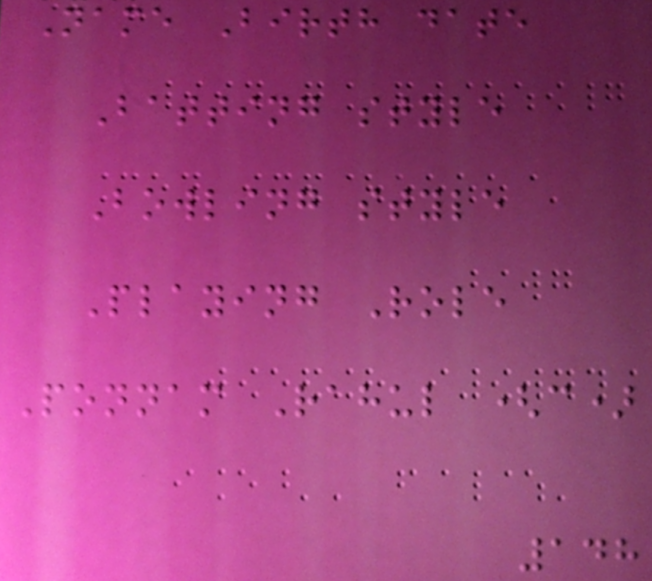Name Birth date
Batting style
Bowling style
Playing Role
Ponnam Rahul (c)
148
